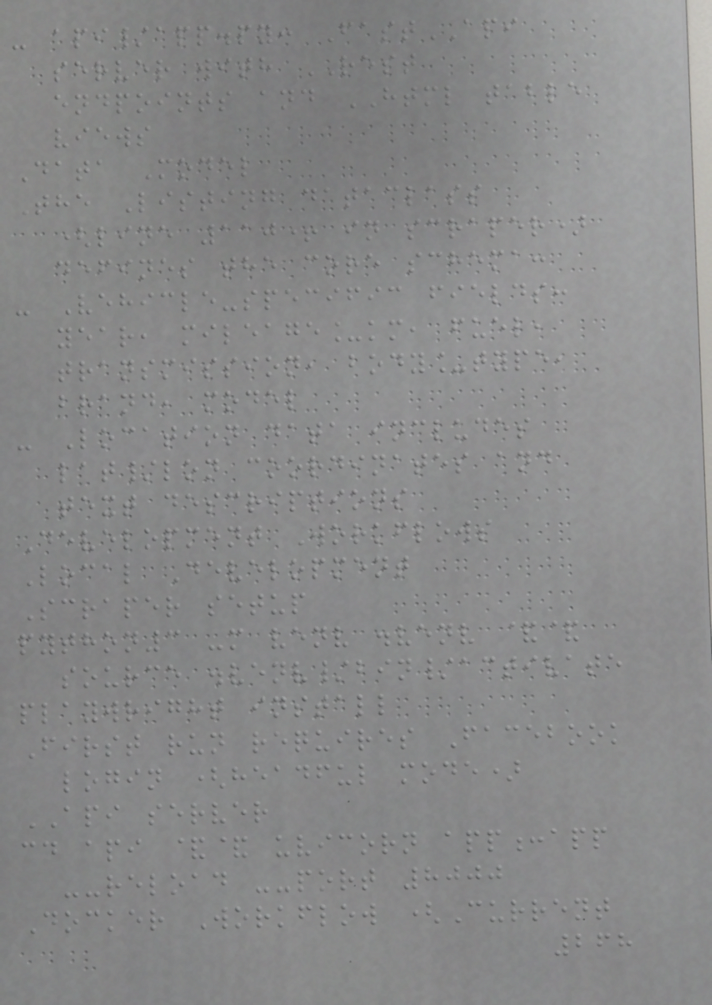- api/app.py: FastAPI
server with REST
endpoints and HTML table
views
Data Model
The Listing dataclass
(line 110+ in scraper)
defines the core schema:
- Vehicle-specific fields:
year, mileage_km, fuel,
transmission, body_type,
brand, model
- Location data includes
lat/lon coordinates and
text descriptions
Development Workflows
Local Development
Scraper setup
python3 -m venv .venv &&
source .venv/bin/activate
playwright install
First run requires Facebook
login (headful mode)
API server
cd api && uvicorn app:app
--reload --port 8000
Docker Workflow (Current
268
